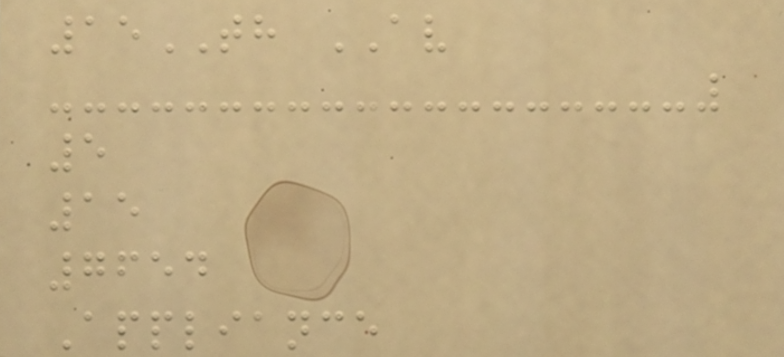15TH AV
5
15
7654
Appliance
